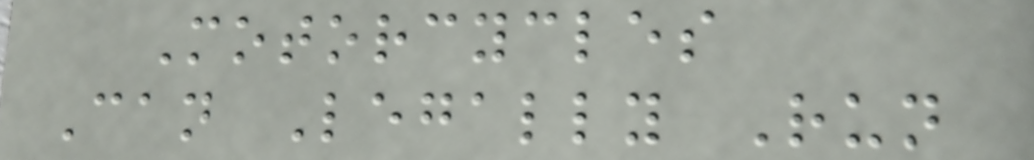Motorcycles
Can Legally Run
